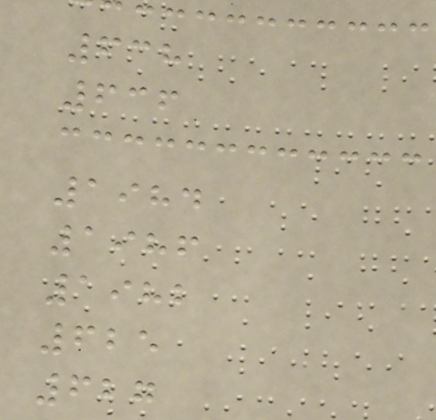638
636
1984
1986
1982
625
627
